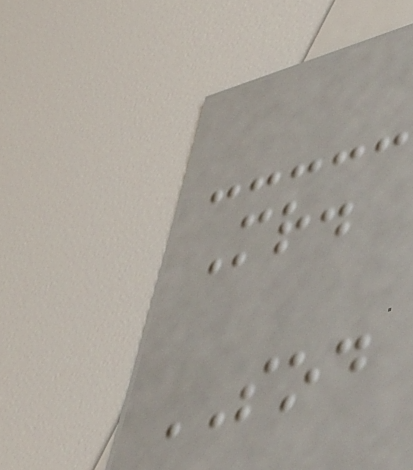Mr.
SOD
